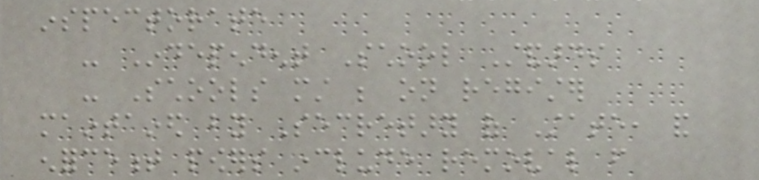inspectorate
- Independent School Standards
- Schools must be on register
maintained by Secretary of State, and
enforcement powers include removal from
